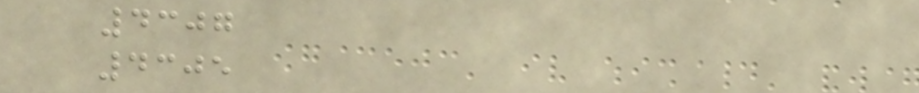4307
4305
